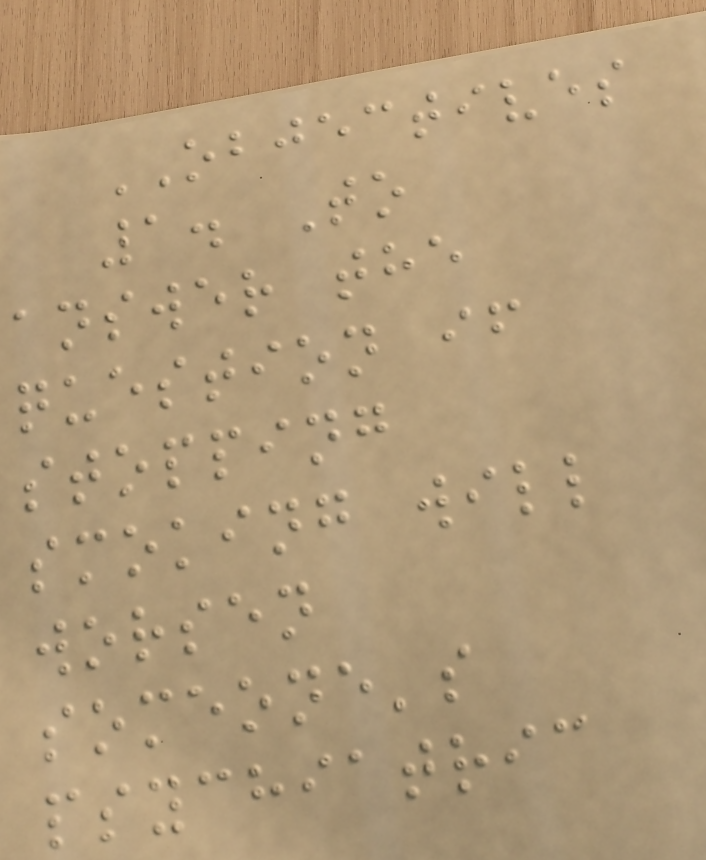OBJECTIVES
1. To
answer the
question if
stopping
smoking will
worsen
someone's
psychiatric
